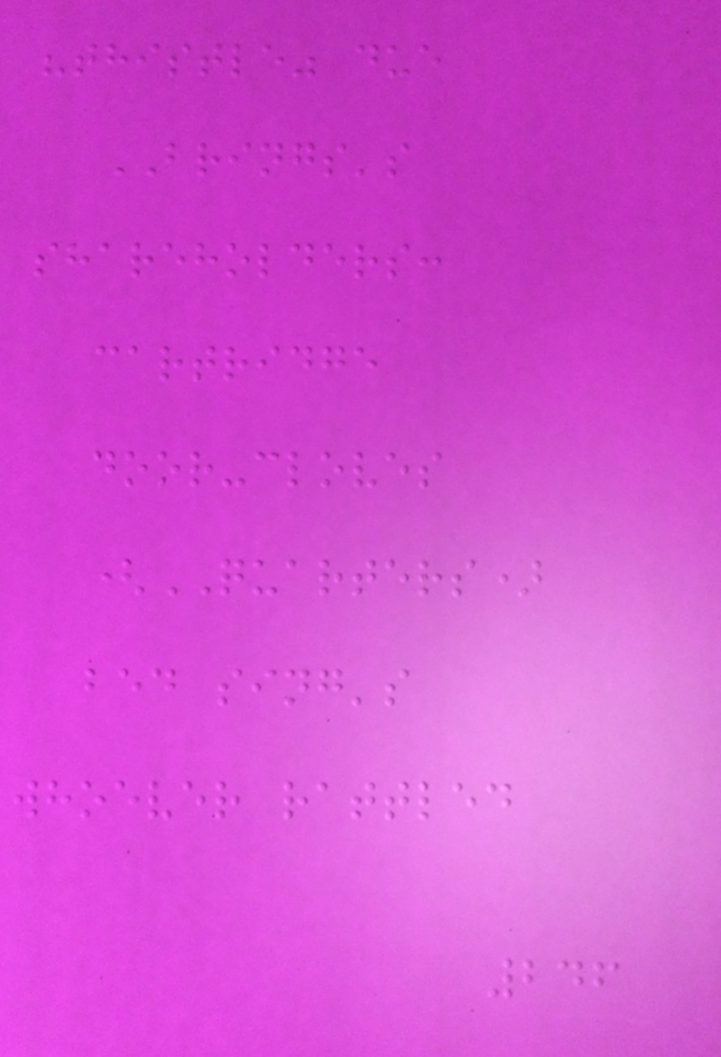"thistle" due
BRINGS's
shareholders:
cartridge
door-cloves
(QUARTERS)
bed sing's
whoever rattled
246
